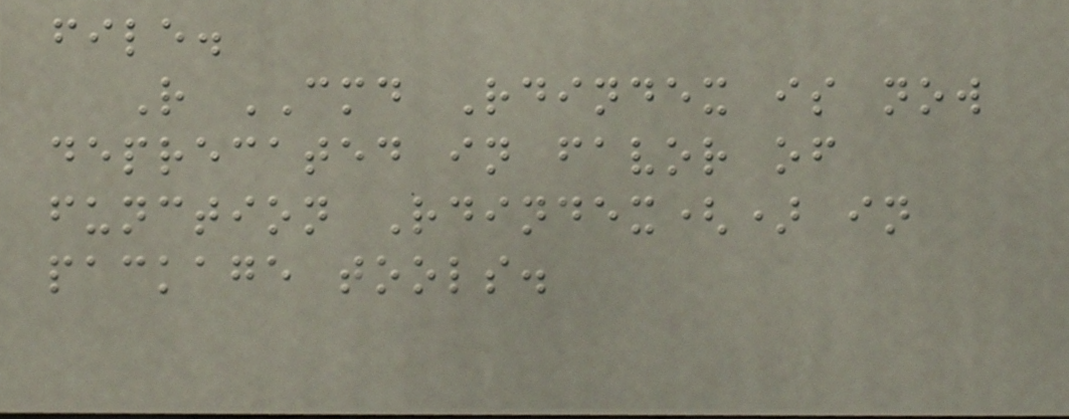file.
R CMD Rdindex is now
deprecated in favor of
function Rdindex() in
package tools.
